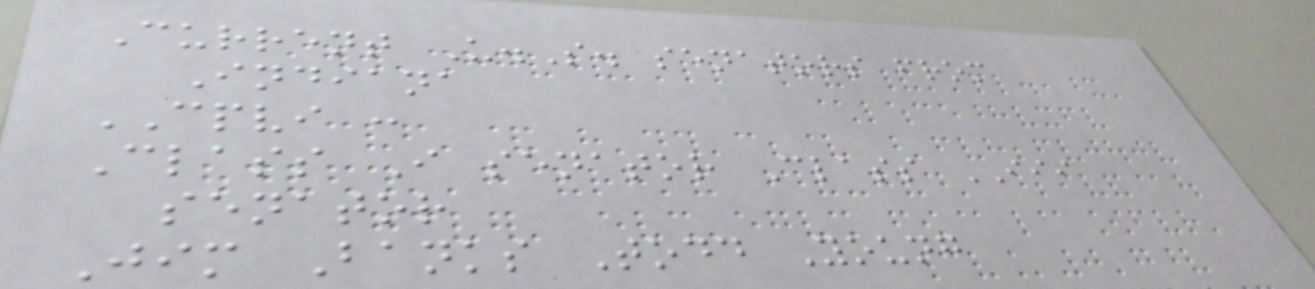Current U.S. senators from
Indiana
CPVI :
Class I senator Class III
senator
Jim Banks Todd Young
